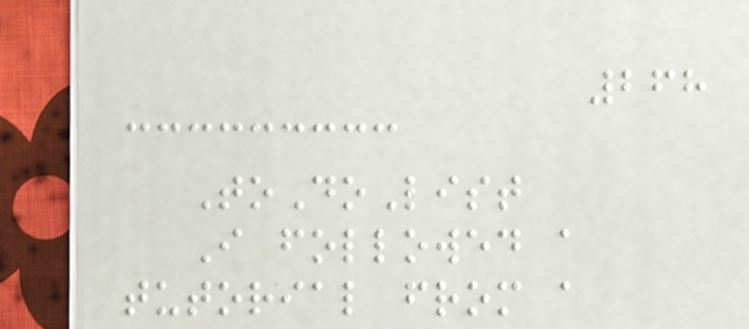268
ToDoList
I followed a
tutorial from a
